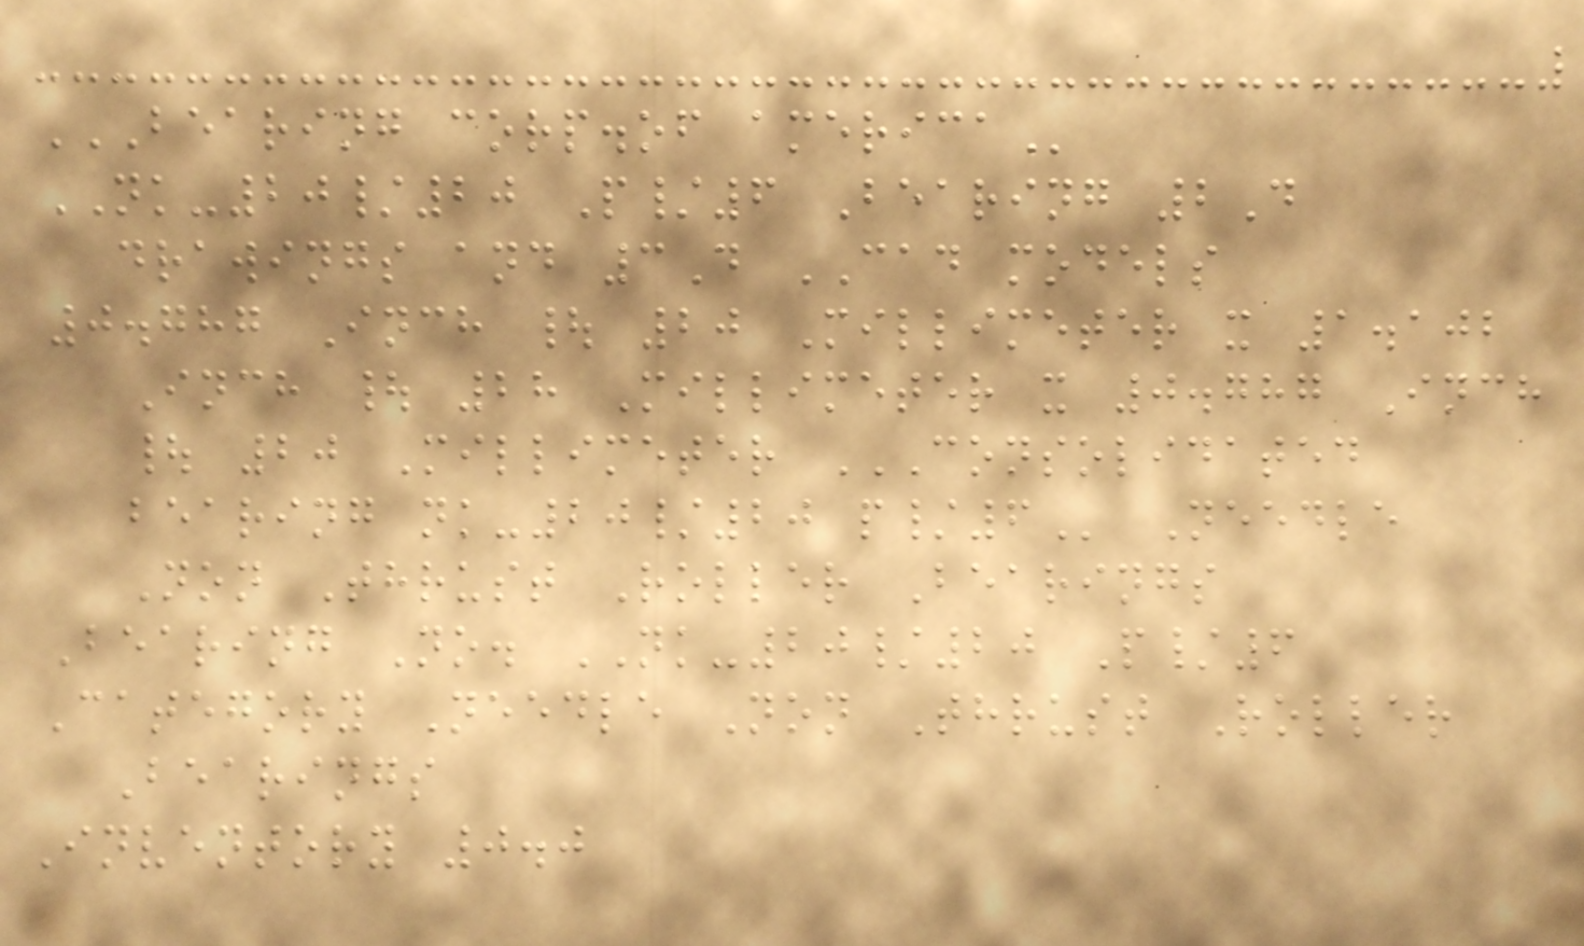BEARING CORP.OF AMERICA
NK-20/20 P/6 Bearing 2D
drawings and 3D CAD models
0.787 Inch | 20 Millimeter x 1.102
Inch | 28 Millimeter x 0.787 Inch
| 20 Millimeter CONSOLIDATED
BEARING NK-20/20 P/6 Needle
Non Thrust Roller Bearings
Bearing No. NK-20/20 P/6
Category Needle Non Thrust Roller
Bearings
Inventory 0.0
